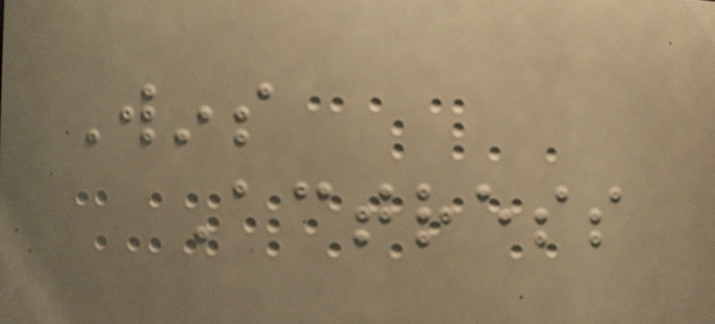Wins
Actress
